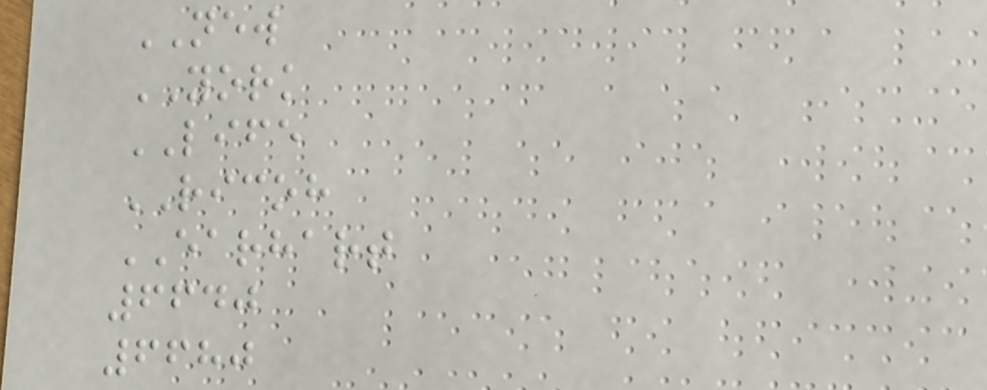NEW
YORK
LIFE
RICOH
EARHART
6640
6680
